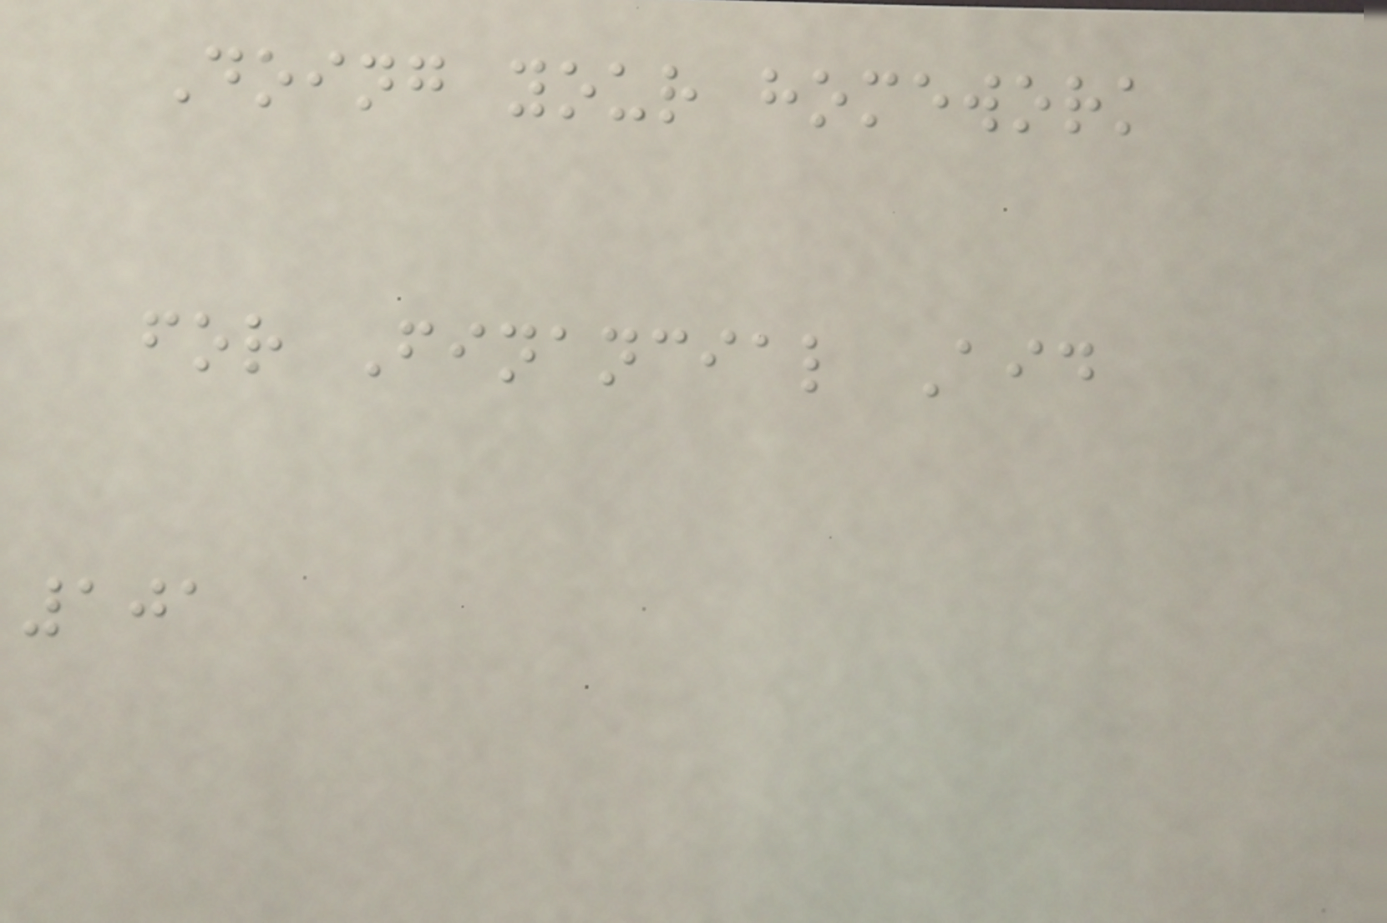Doing your homework
for Financial Aid
101
